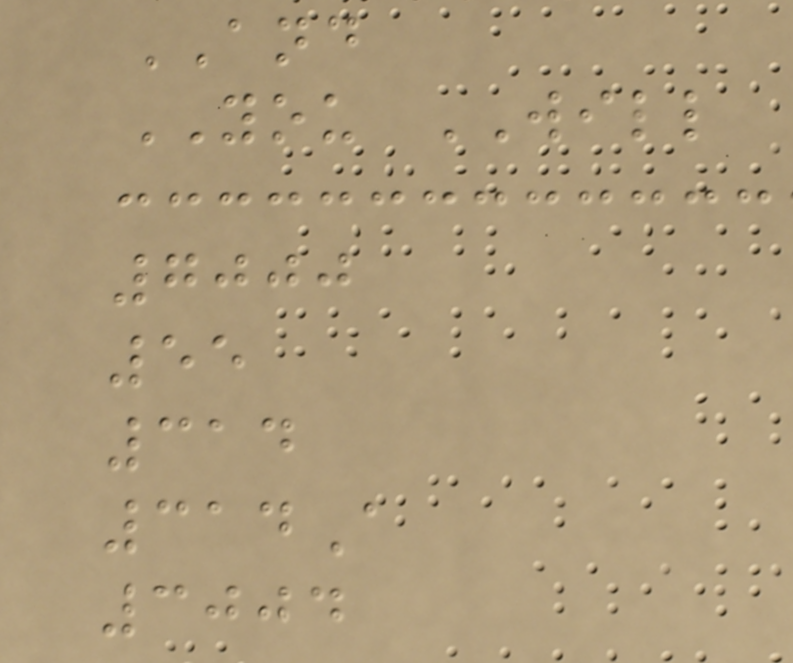AND
YOU WILL
7000
55
314
314A
3004
